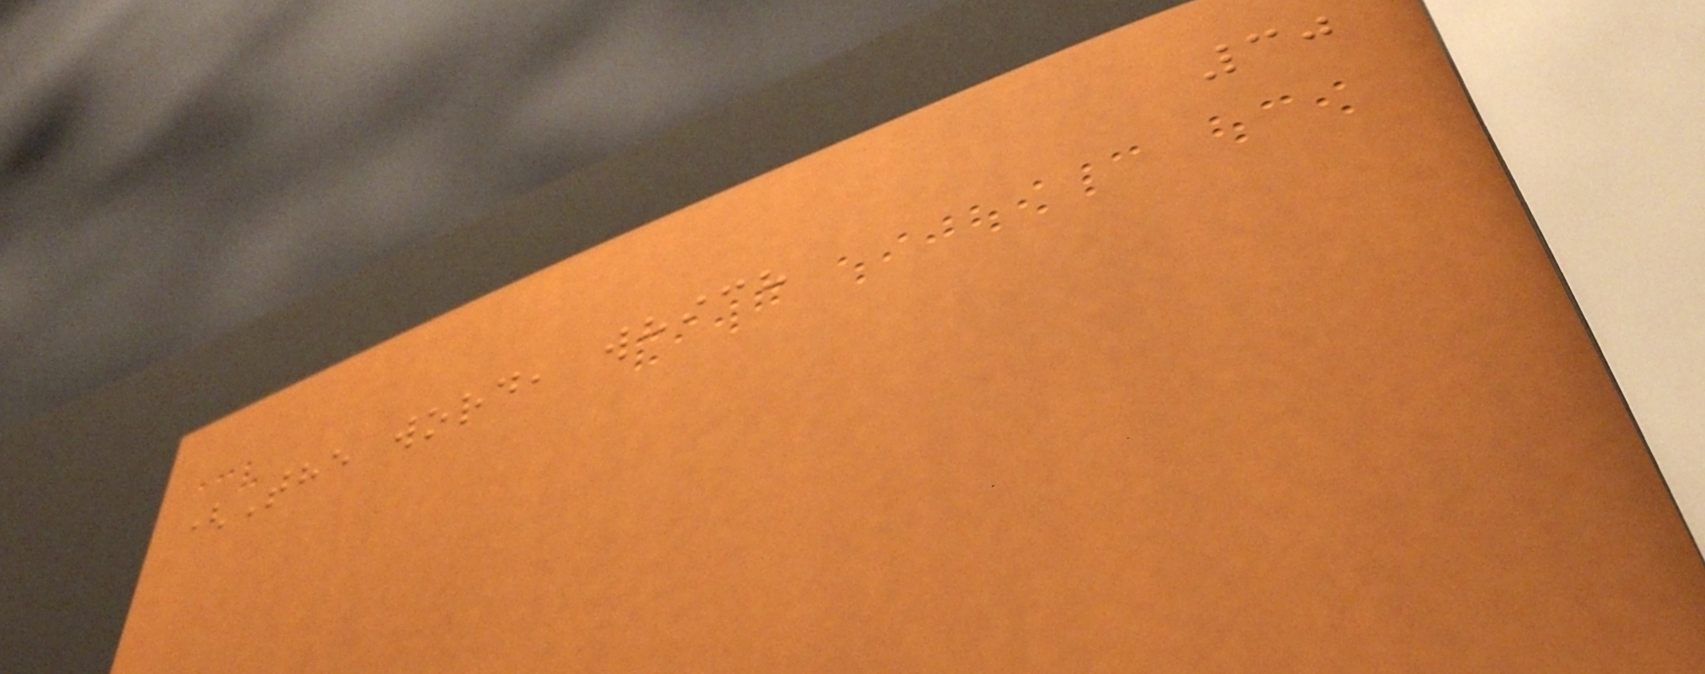30
(The word, which
